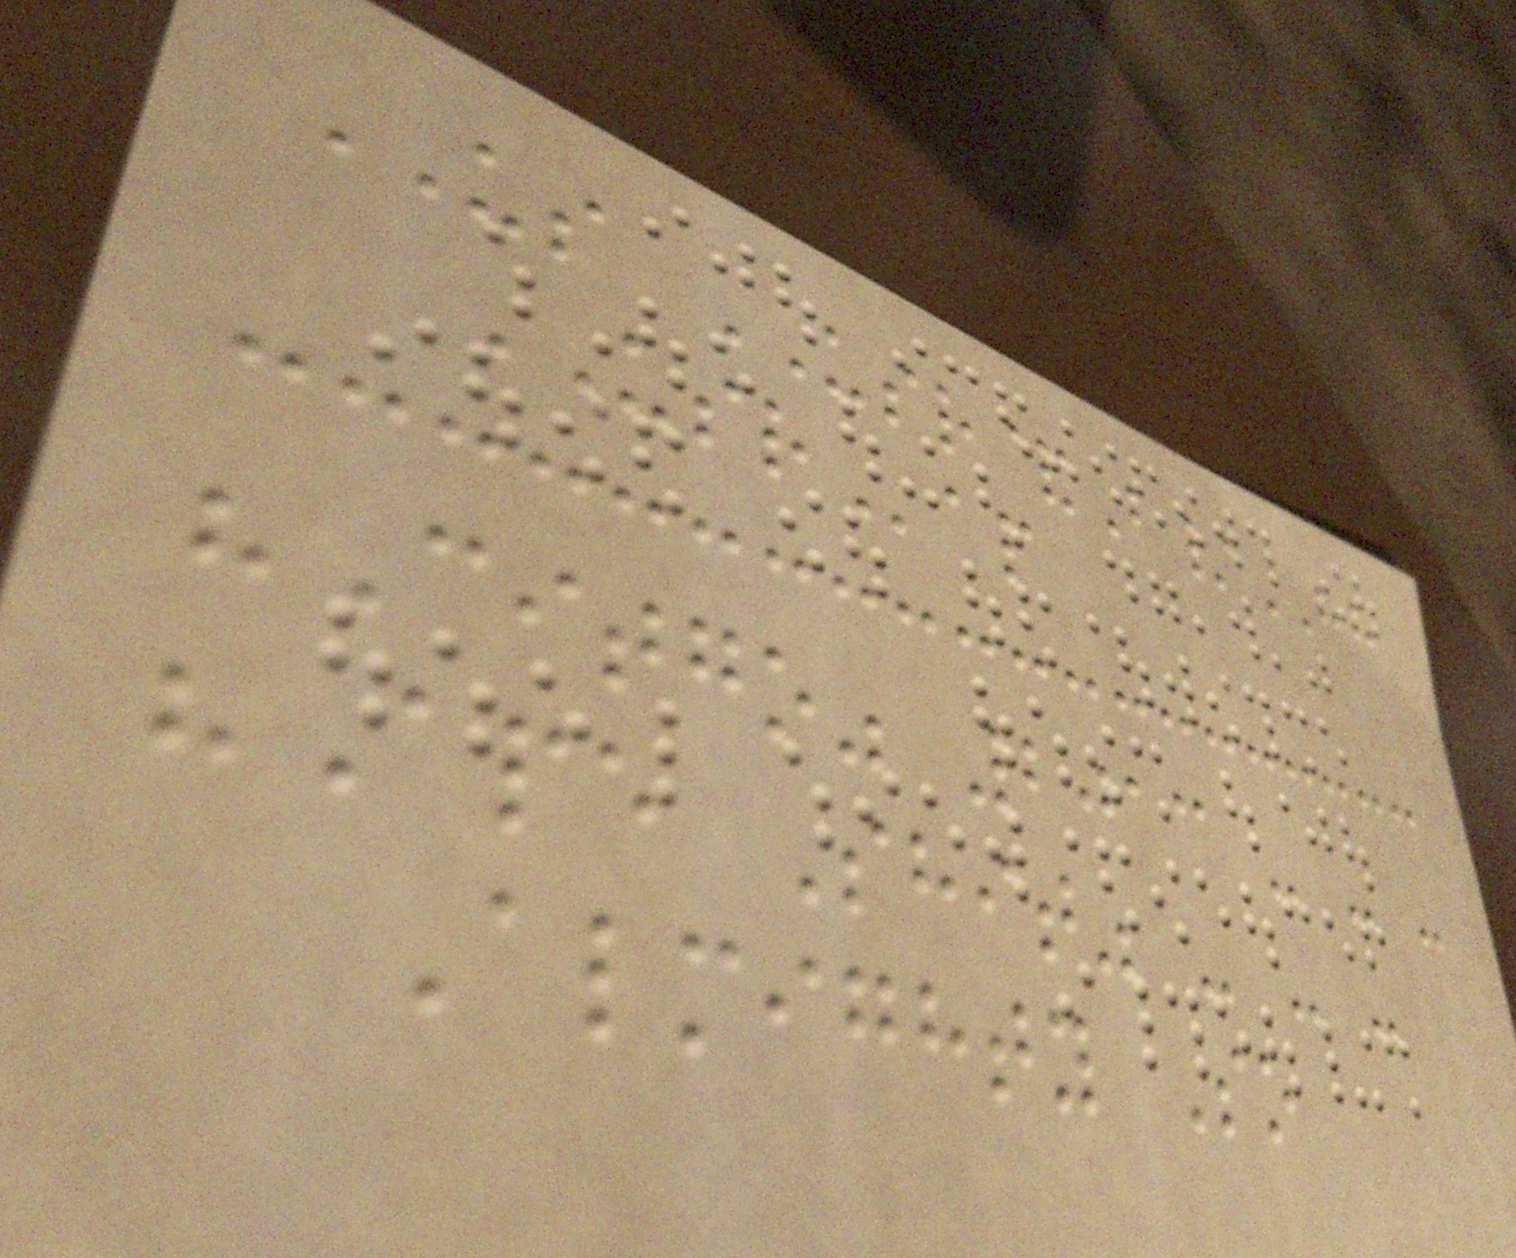US USR&B/HH
USRap
"Citgo" 2013 - - -
"Ape Shit" - - -
Almighty So
